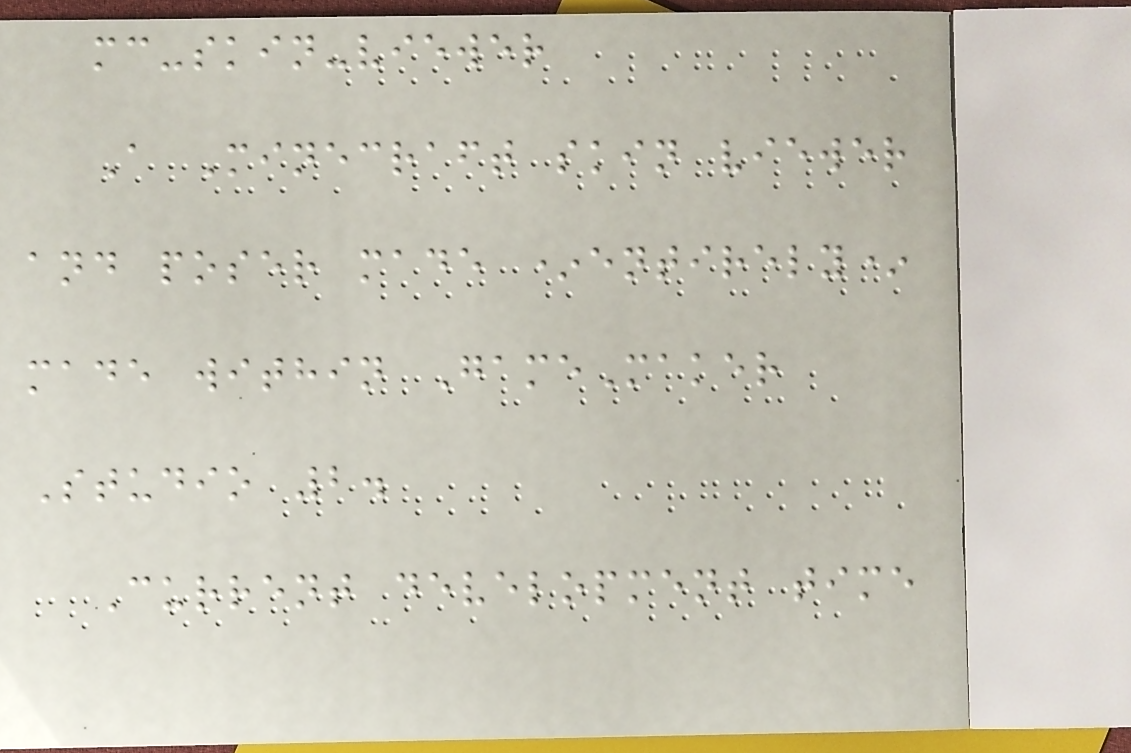mc-skin-viewer
A Minecraft skin viewer
and poser made *entirely*
made within GameMaker
Studio 2.
Current development time
